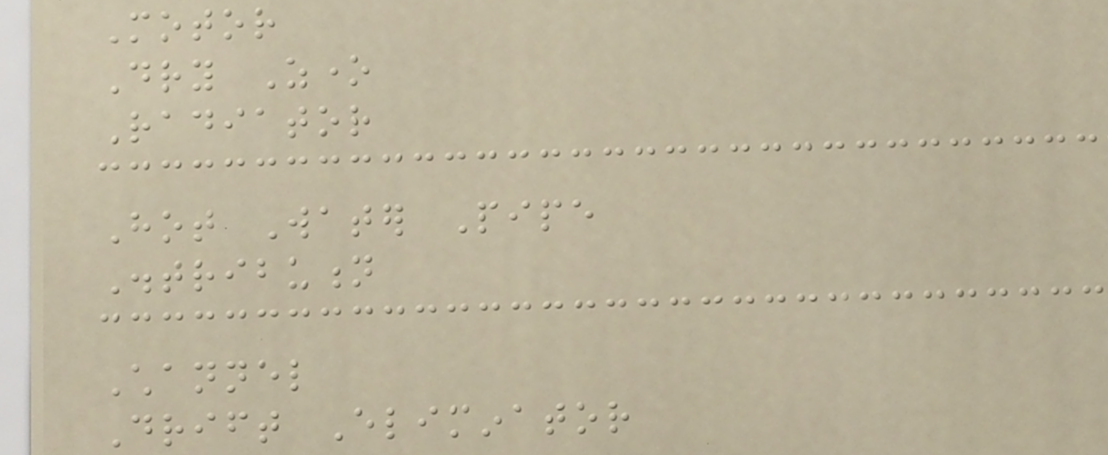Motor
Dry Zone
Radiator
Hot Water Pipe
Distribution
Channel
Drift Eliminator
